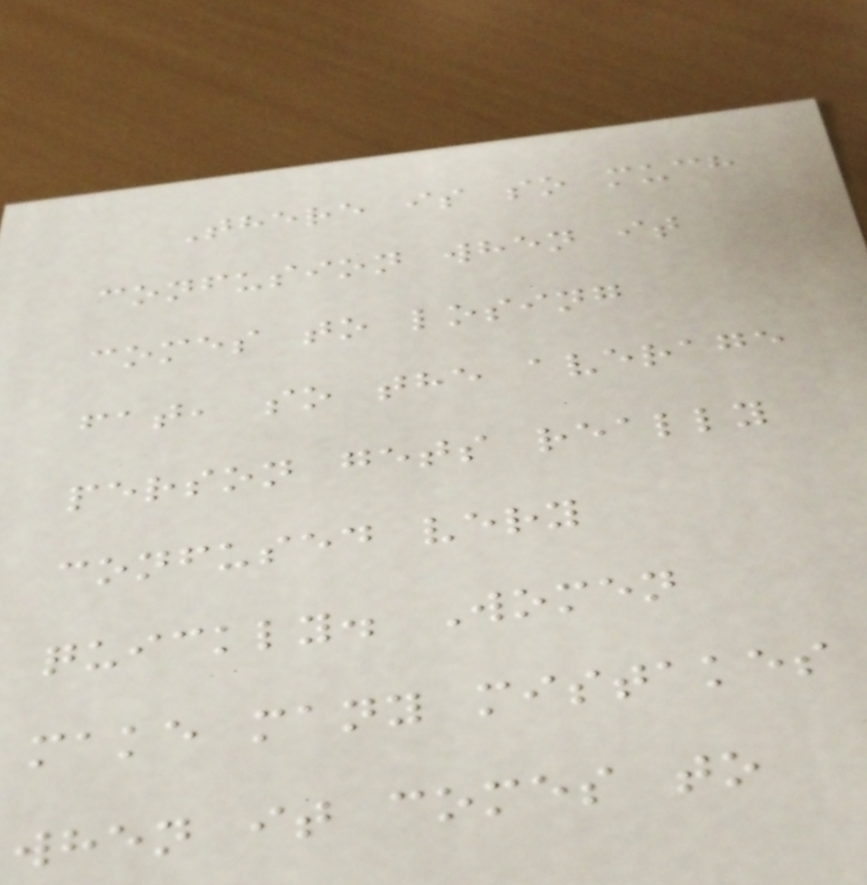There is so much
confusion when it
comes to losing
fat, so the average
person gets really
confused very
quickly. Women
make many mistakes
when it comes to
